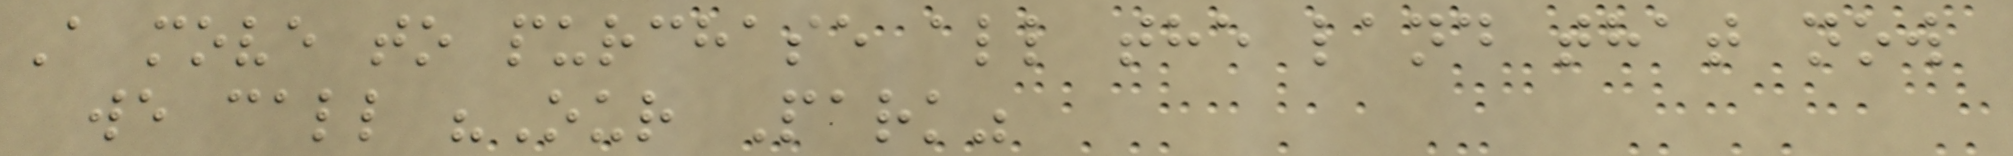A move to purchase all the land that now
we call "Our Park"
